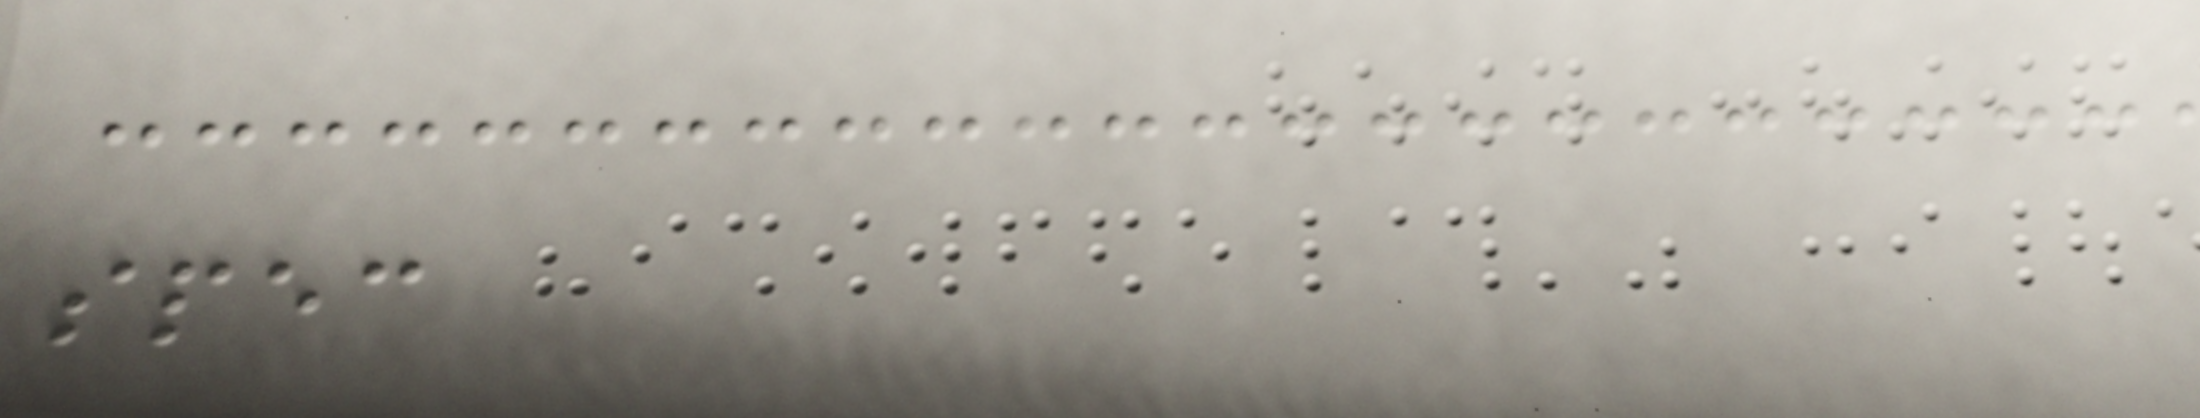spec
